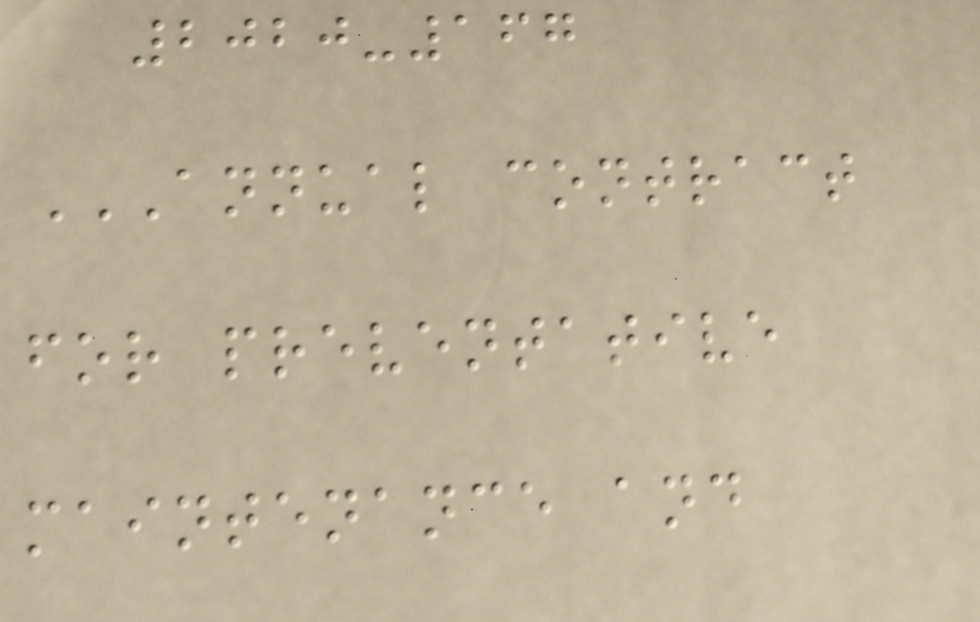2020-167
ANNUAL CONTRACT
FOR PREVENTATIVE
MAINTENANCE AND
